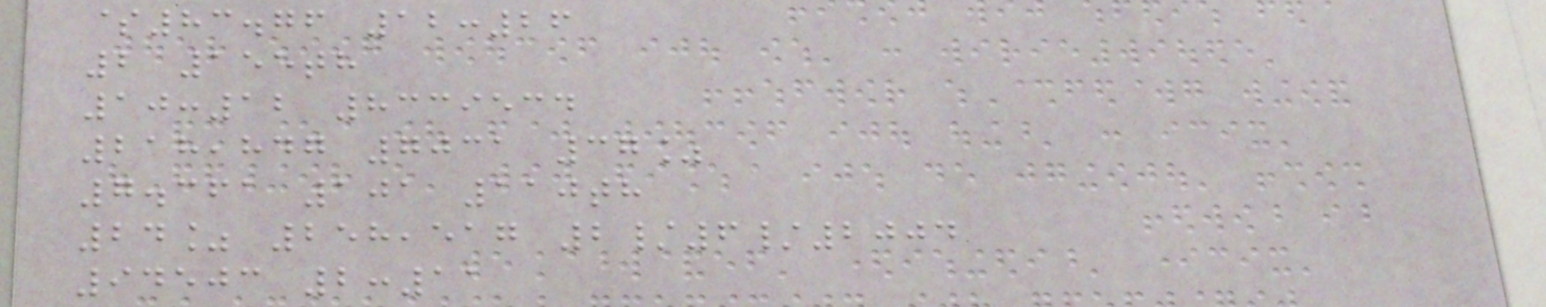$83.76 12:26
2 155th
10:12 8339534
218,847 7031 37%
7.361 101 110th
24% 258,517 2/6/2004
94503 2:11
